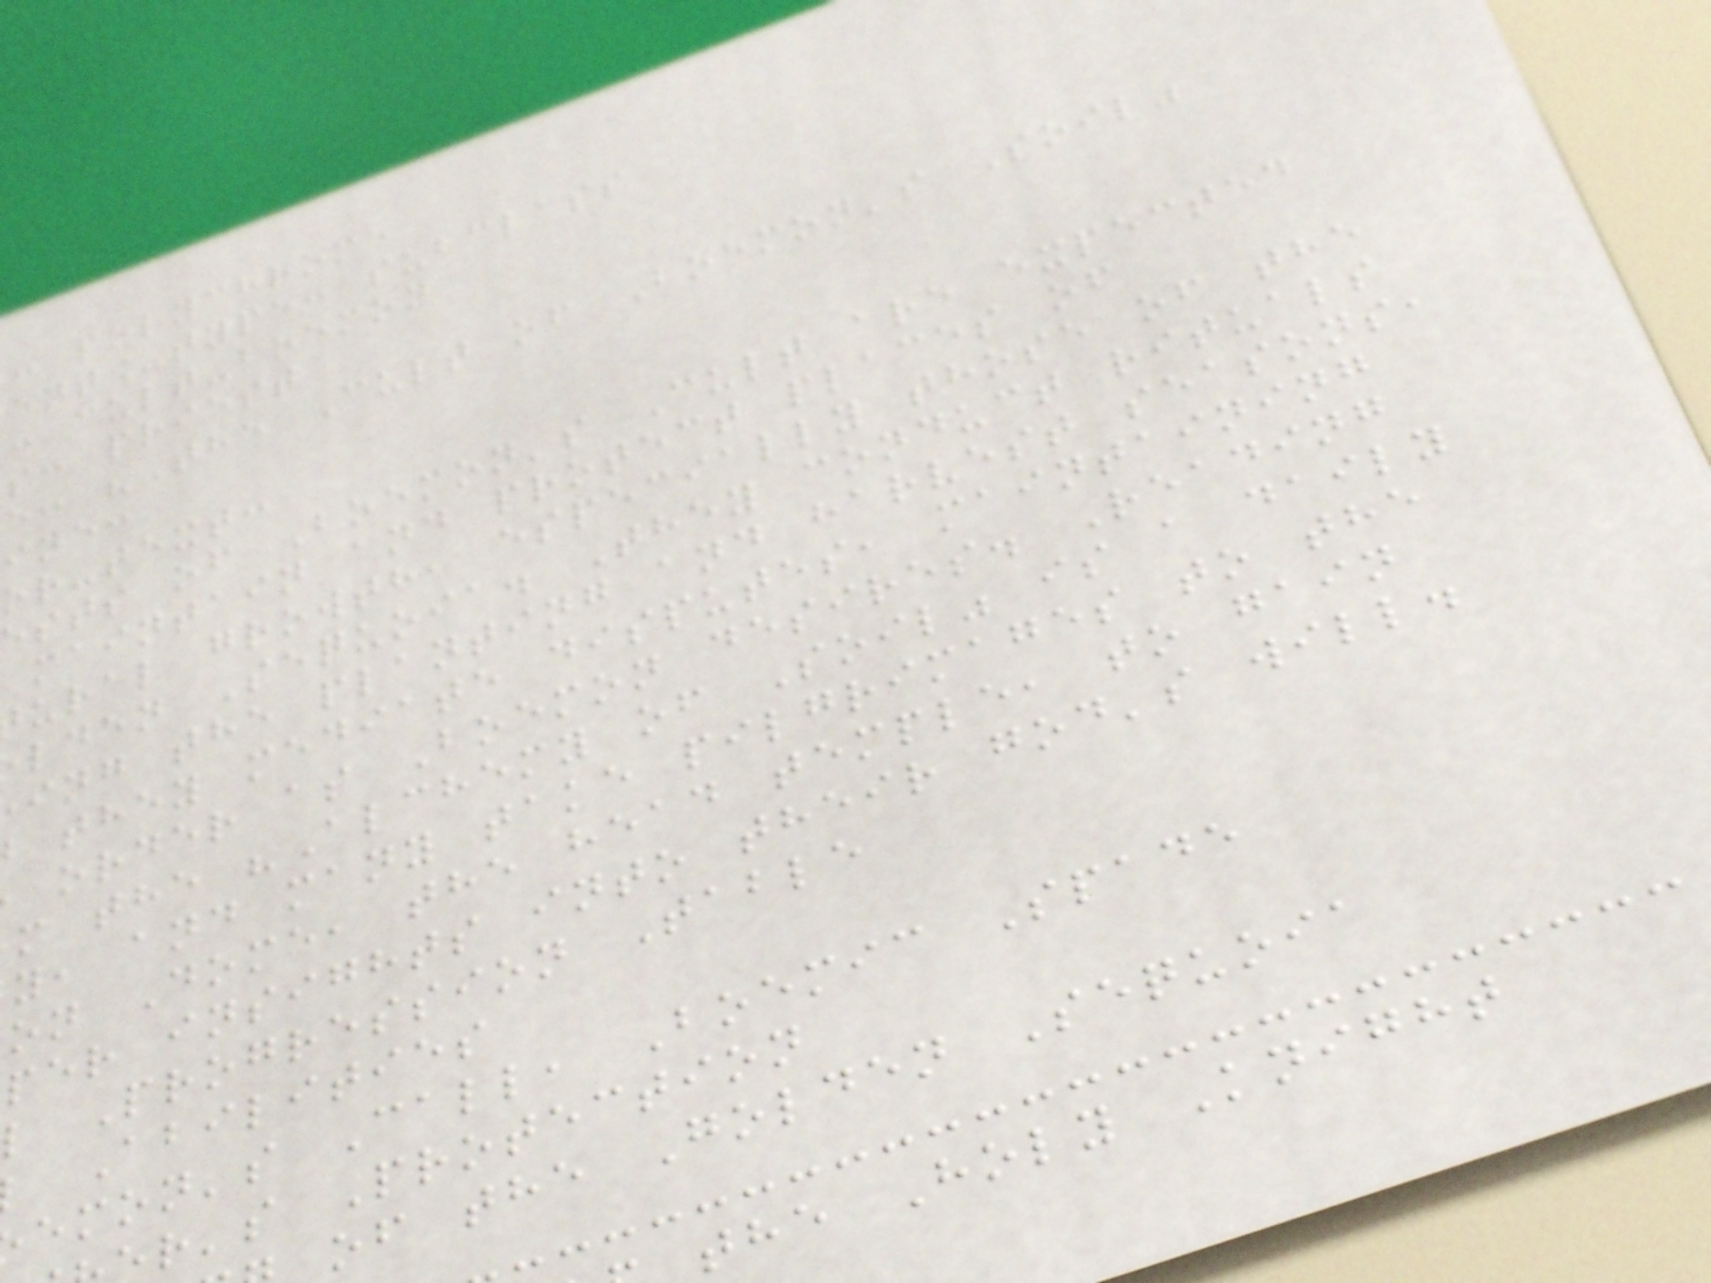: polychrome
ent_type: subclass
: cult-boemon
s: priest
e: "The Cult of Boemon's Soil"
ine:
or-text:
ests of Boemon's Cult are expected
maintain and protect places of
ural growth, especially those of the
lden Sequoia. They conduct rituals
ing the planting and harvest seasons,
they mediate disputes, maintaining
order as Boemon desires. Reading
m the "Alchemy of Soil" is a daily
y, and many take pilgrimages to the
on Dome, the head temple, to gain
per insights into their god's will.
l Progression Table
Abilities
emon's Call, Boemic Spade
r's Protection
of the Golden Sequoia
the Holy Knight
